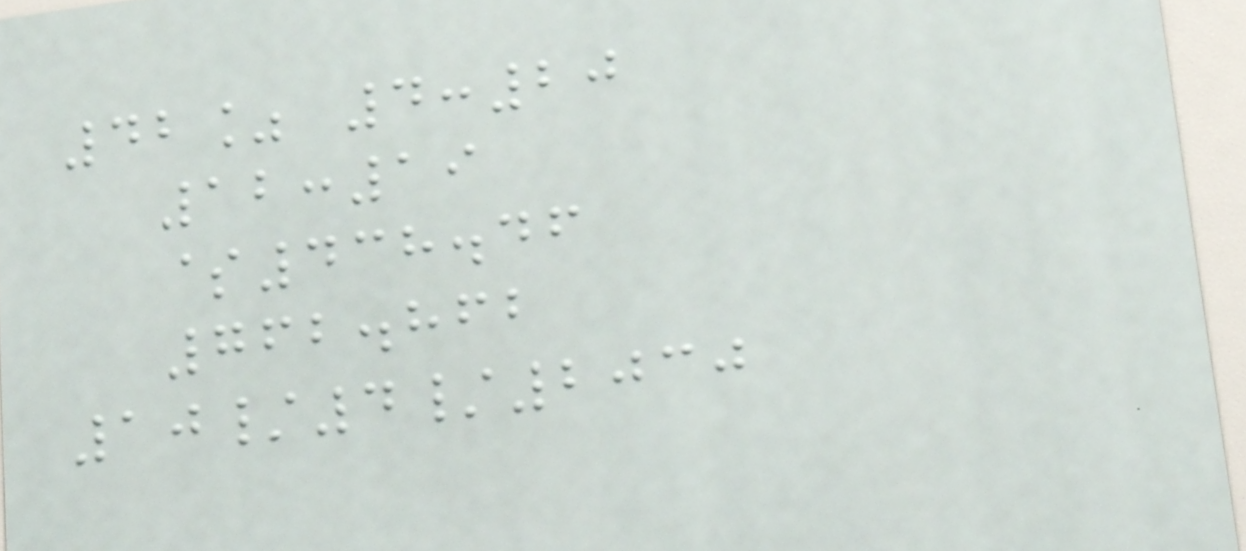42% 4:20
12:19
$438.46
762.862
10/4/2030
